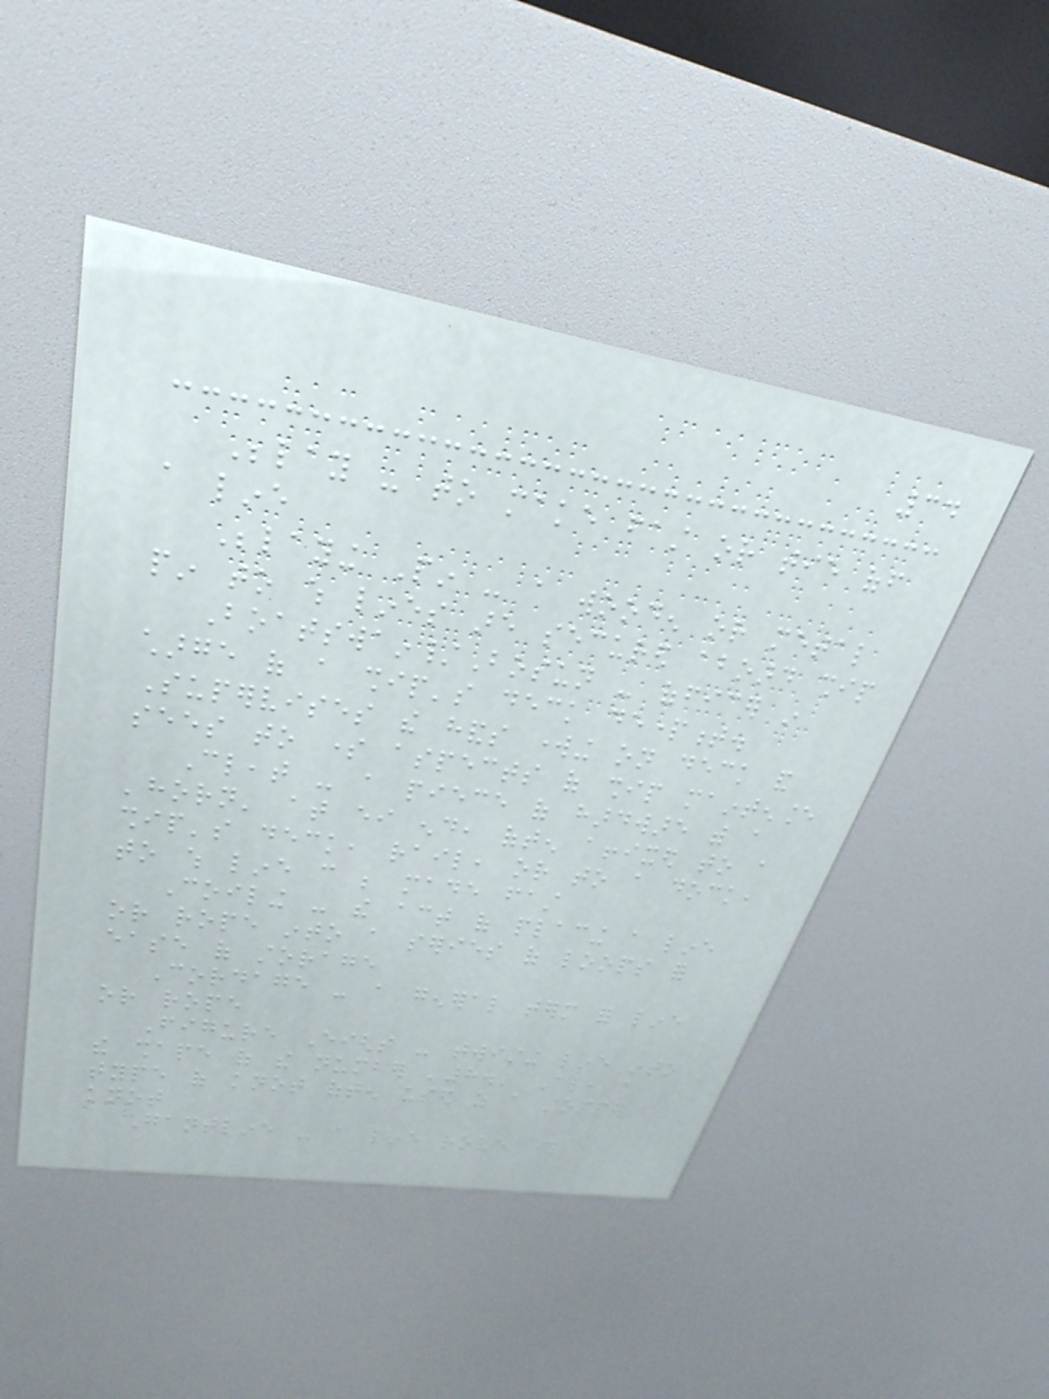34
Belay - to make fast or tie off
a line
Belaying Pin - a wooden or metal
pin to which lines are secured aboard ship
Boatswain/Bosun - officer in
charge of a ship's deck department.
Supervises the hands working on deck and
sees to some aspects of ship maintenance
Cleat - a piece of hardware with a
'horn' at either end, often affixed to a
ship's deck, rail, or to a dock,
to which line can be made fast
Coiling - the act of placing a line
or rope into a series of loops for
ease of storage
Cordage - a general term for line
or rope
Figure Eight - twisting line into
the shape of the number '8.' Also, a
type of knot often used as a stopper
knot
Gantline - a line rove through a
